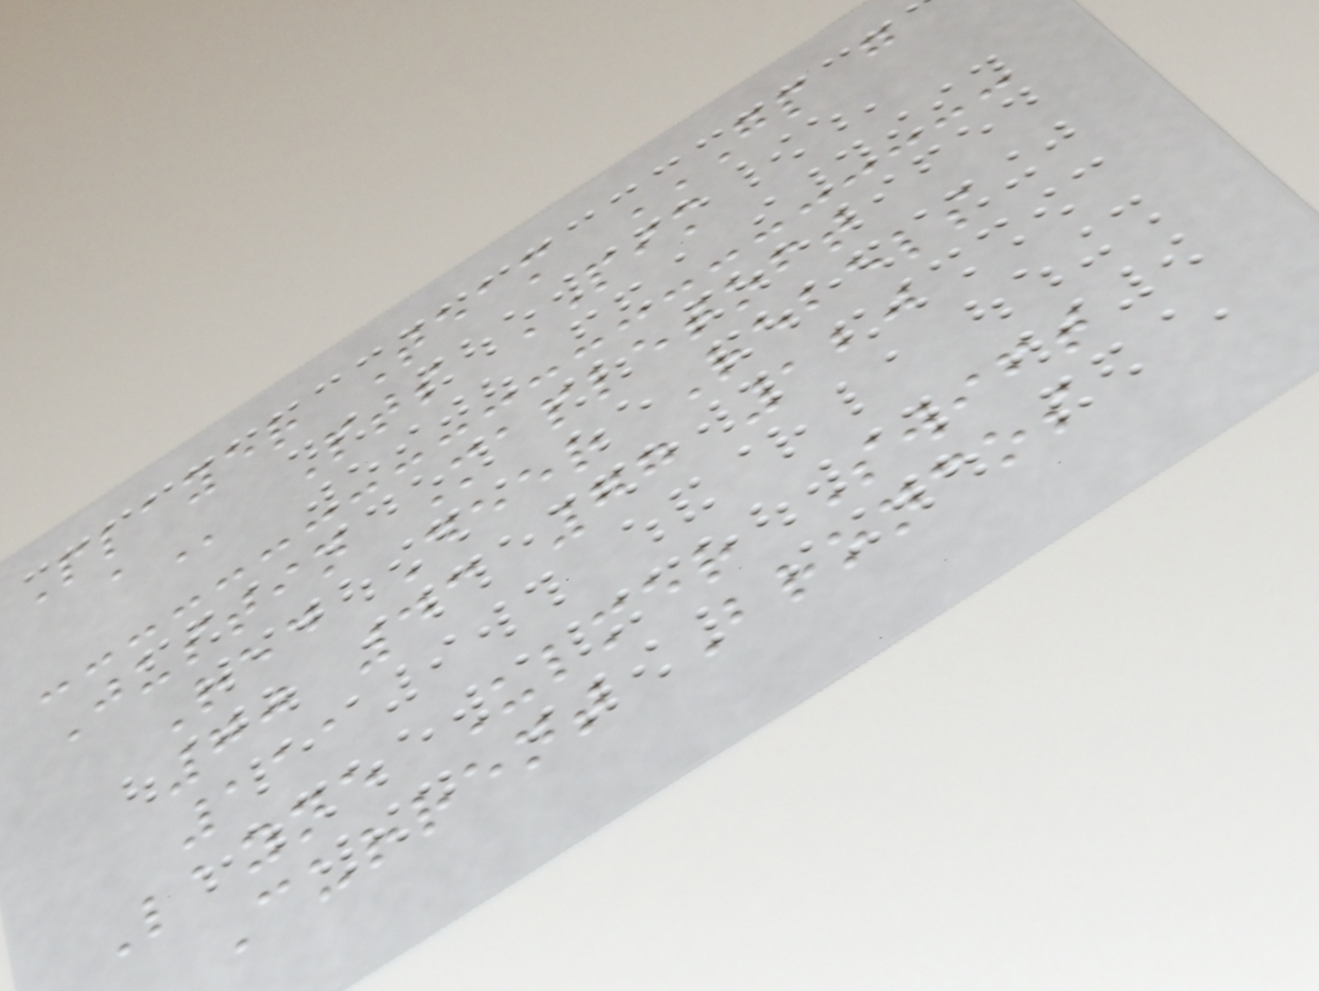Player Team GP G
A Pts PIM
Justin Mapletoft
Red Deer Rebels
70 43 77 120
111
Layne Ulmer Swift
Current Broncos
